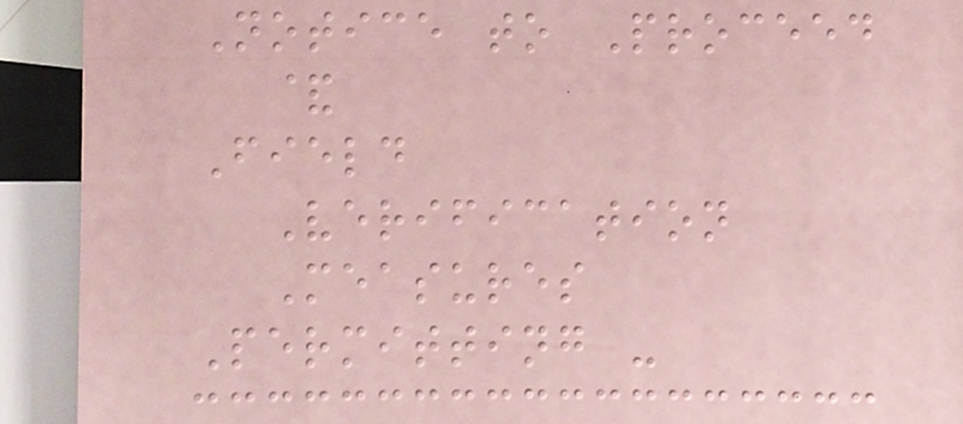Notice to Proceed
&
Field
Verification
Measures
Permitting -
